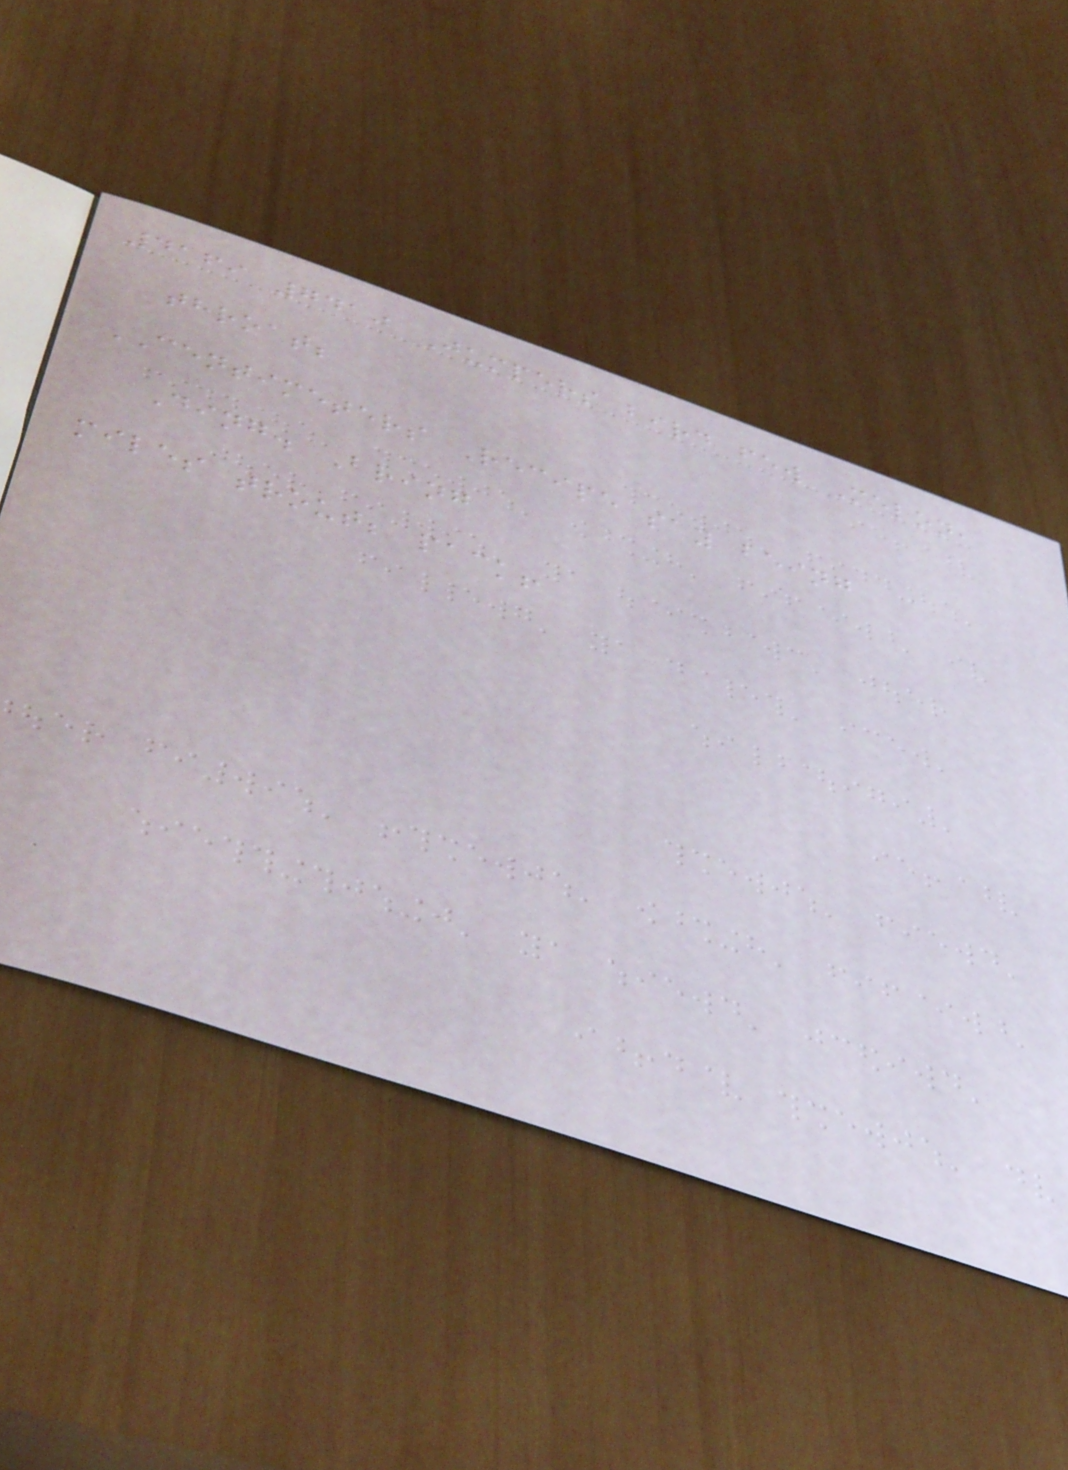4169 7410 Jumpers bird few Melon,
throat;
CENTIMETERS Recipe say being
Ding. Bring
miles trout; pack!
